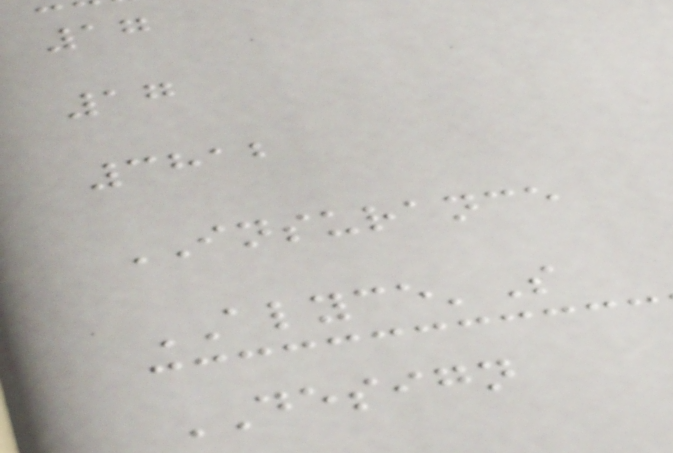17
17
3812
INSURANCE
ALYCE'S
DESIGN
